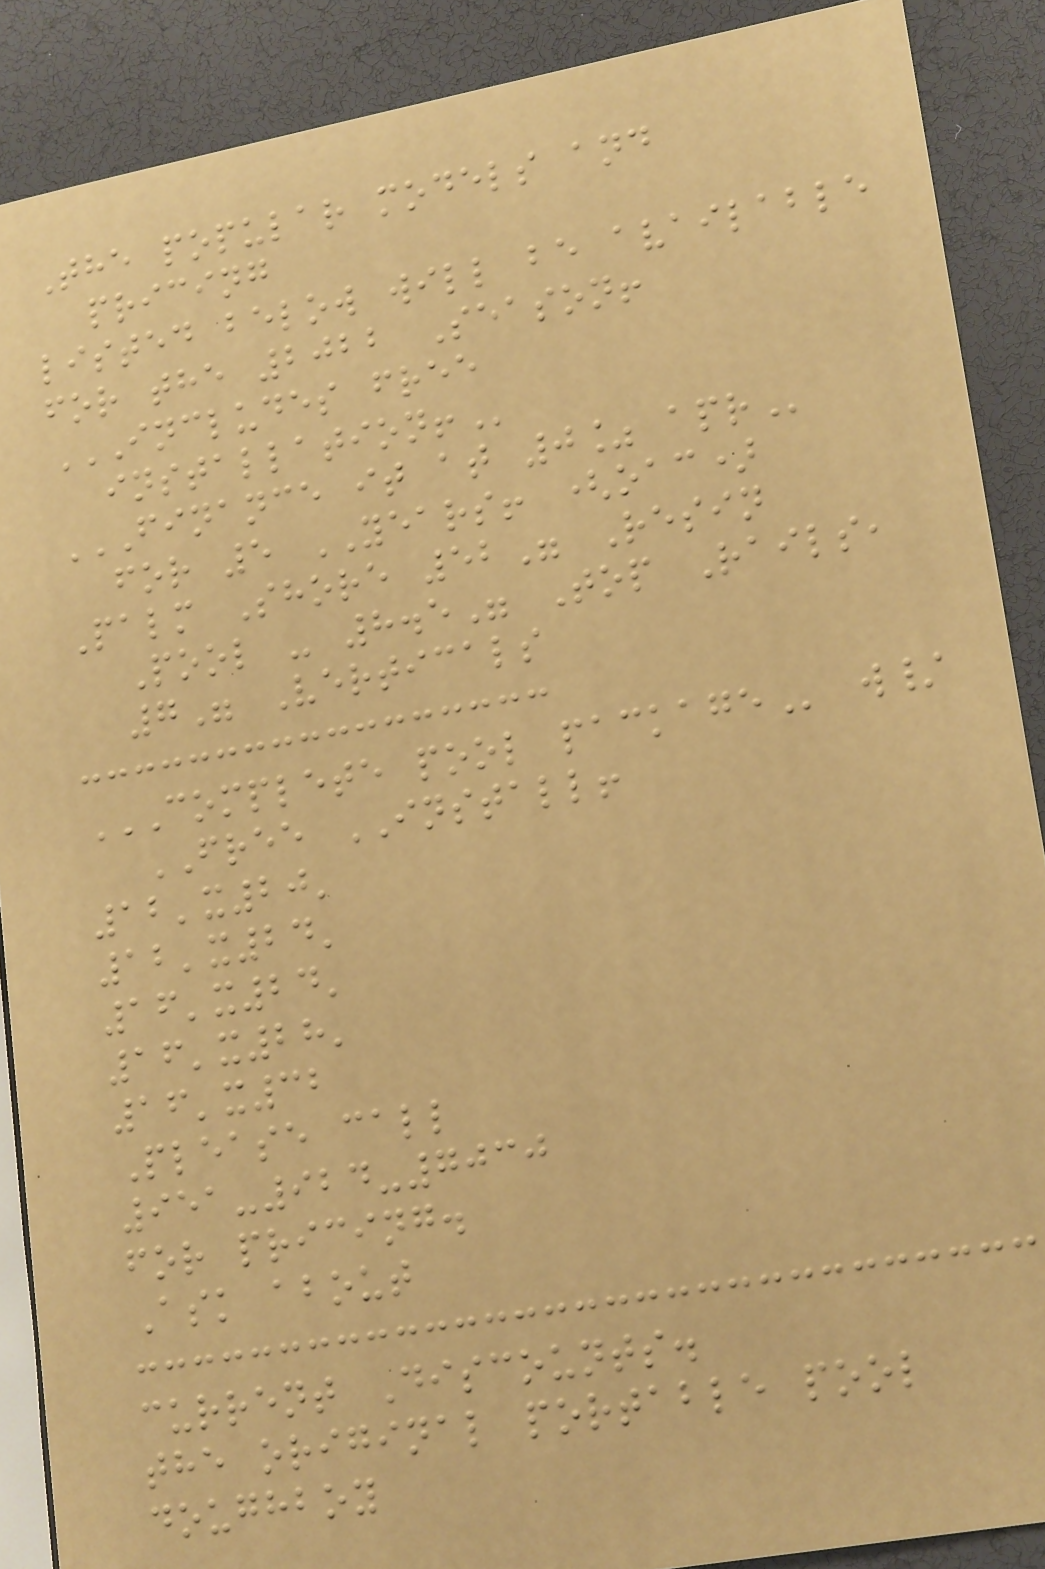The popular models and
pricing
listed below will be available
for the 2022 Season!
INCLUDES FREE
INSTALLATION!
FINANCE IT AT 0% APR
for 5 YEARS! (oac)
Palm Shore 52" Resin
Pool - 8.5" Top Rails,
7" Verticals
COMPLETE POOL PACKAGE w/
FREE INSTALL!
12'x20'
12'x24'
16'x24'
16'x28'
16'x32
Please call
951-924-7030
for pricing.
Ask about
current Discounts.
the original portable pool
doughboy
